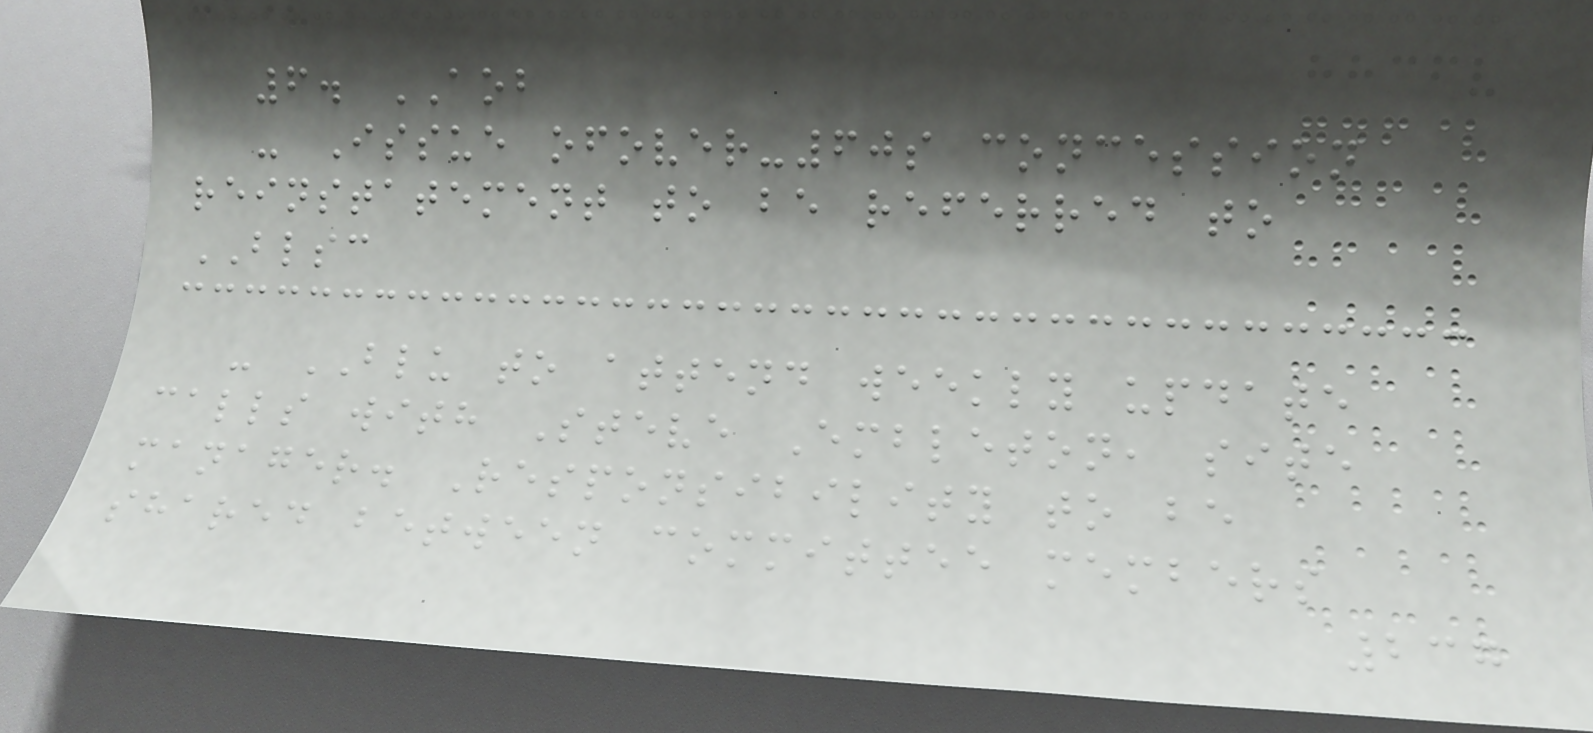6. AOB
- Issue ofover-60s concession
reinstatement to be referred to
BLSC
- BLU to attend weekly update
calls with Steve Embleton, site
manager. Responsibility to be
shared between committee members
237
